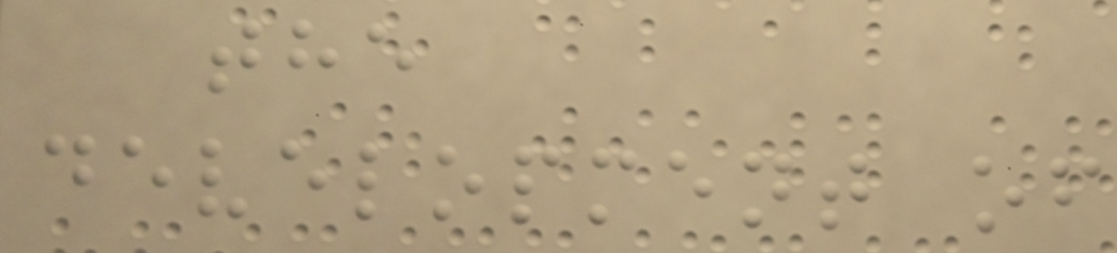the
development of
